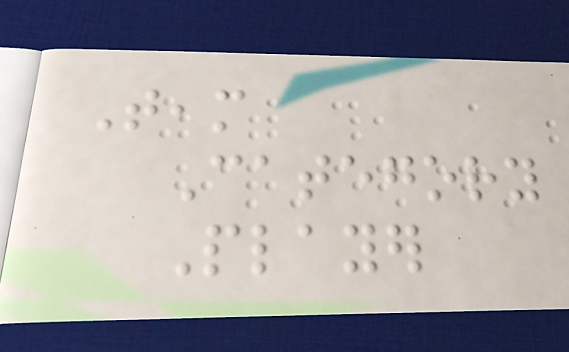Team
Category
Player
